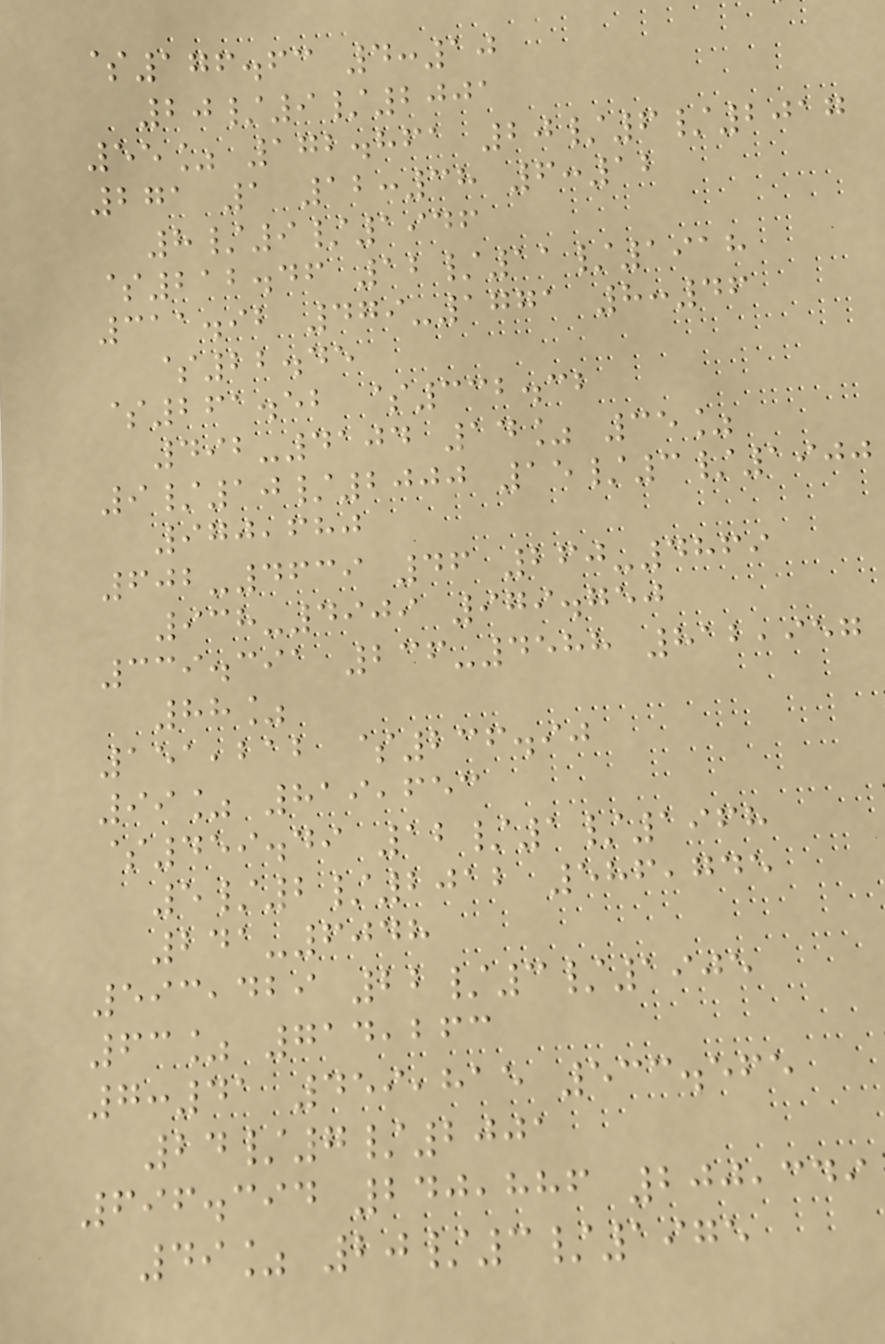$176.63 4:10
20/9/2001
55% 172.861 20/6/2017
271 1 12:38 6:12
8/9/1946
$212.46 12/11/1918
311.92 479-1771 8:46
$22.45
$261.52 $332.32
492-4104 14% 35%
9/10/2000 15/3/1900
970,680
602-4639 46 260-4869
938-4909 979.750
339.391 236-4588 812,957
88%
151,212 $236.90
99% 819,653
$459.49 12/1/1968
5/2/2012 586,745
241-6048
593,429 22/3/1905
63% 714,263
7:41 459,815 533.565
24/7/2001
696.394 240,886 200,349
49% 20/3/1975
